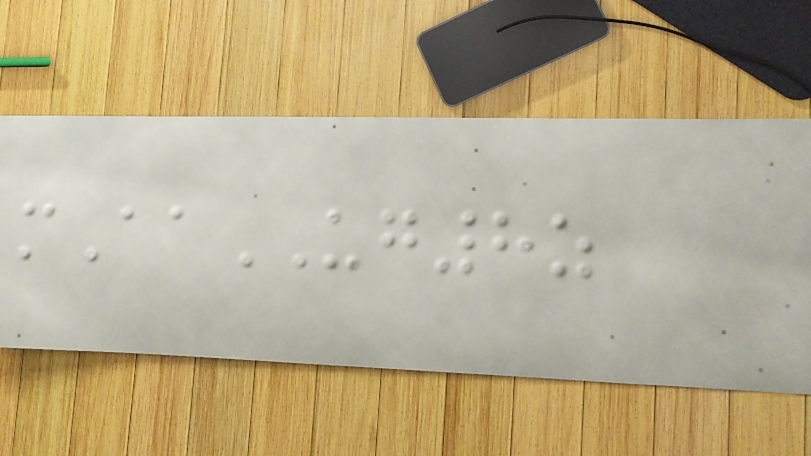mAaUG8z
